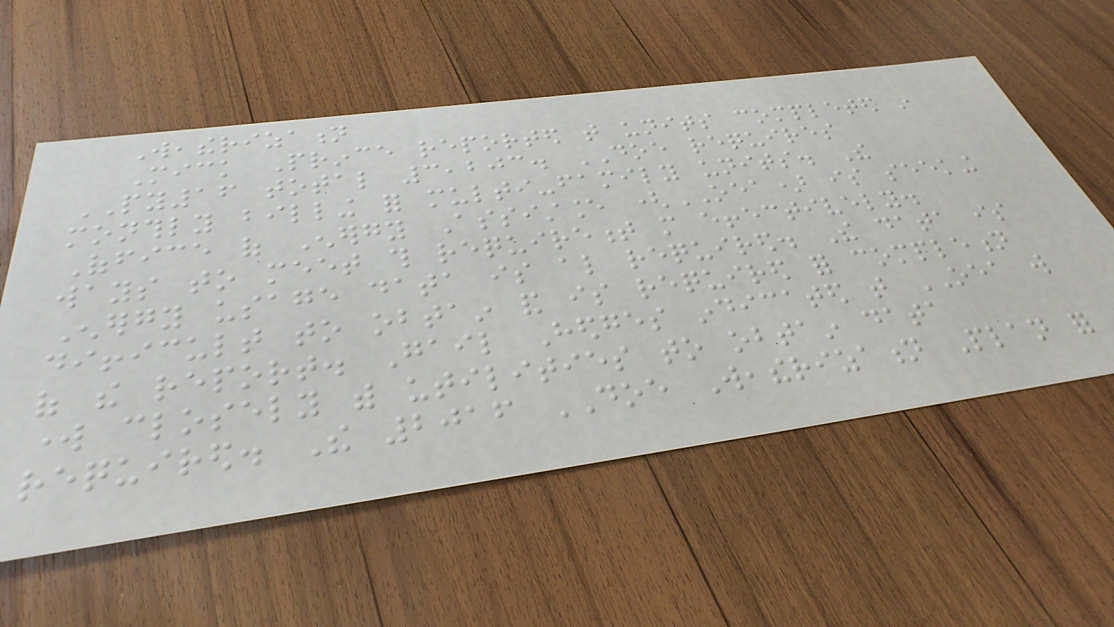Weatherization
Mick Prince reported that units completed in
PY16 total 3,203. DOE requires
monthly billing for multi-family units. The
Office of Energy Assistance (OEA) is seeking
ways to meet this requirement more effectively.
Energy usage data is also required. The data is
difficult to obtain and is required for completion
of the report. Gail Hedges indicated that OEA will
work closely with utilities to obtain data
required. The 2016 DOE Weatherization Plan for
